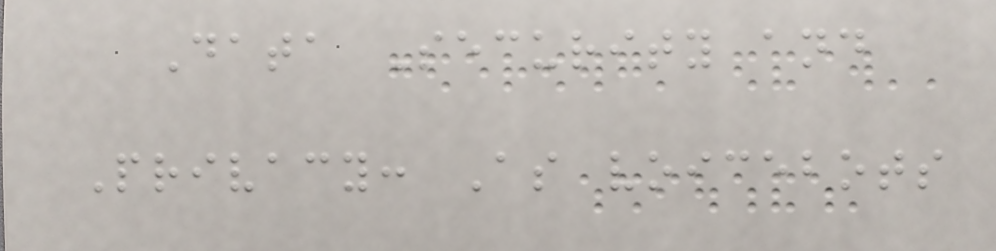Data Security and
Privacy: As voicebots
